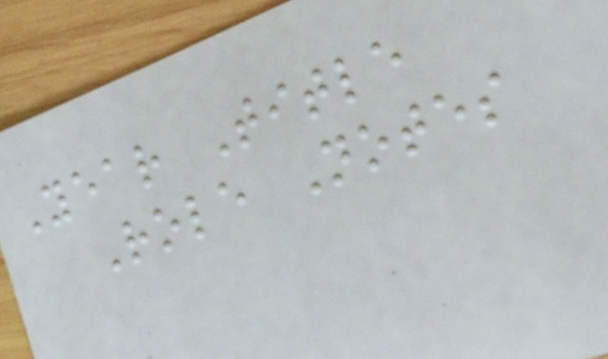Year Title
Role Notes
